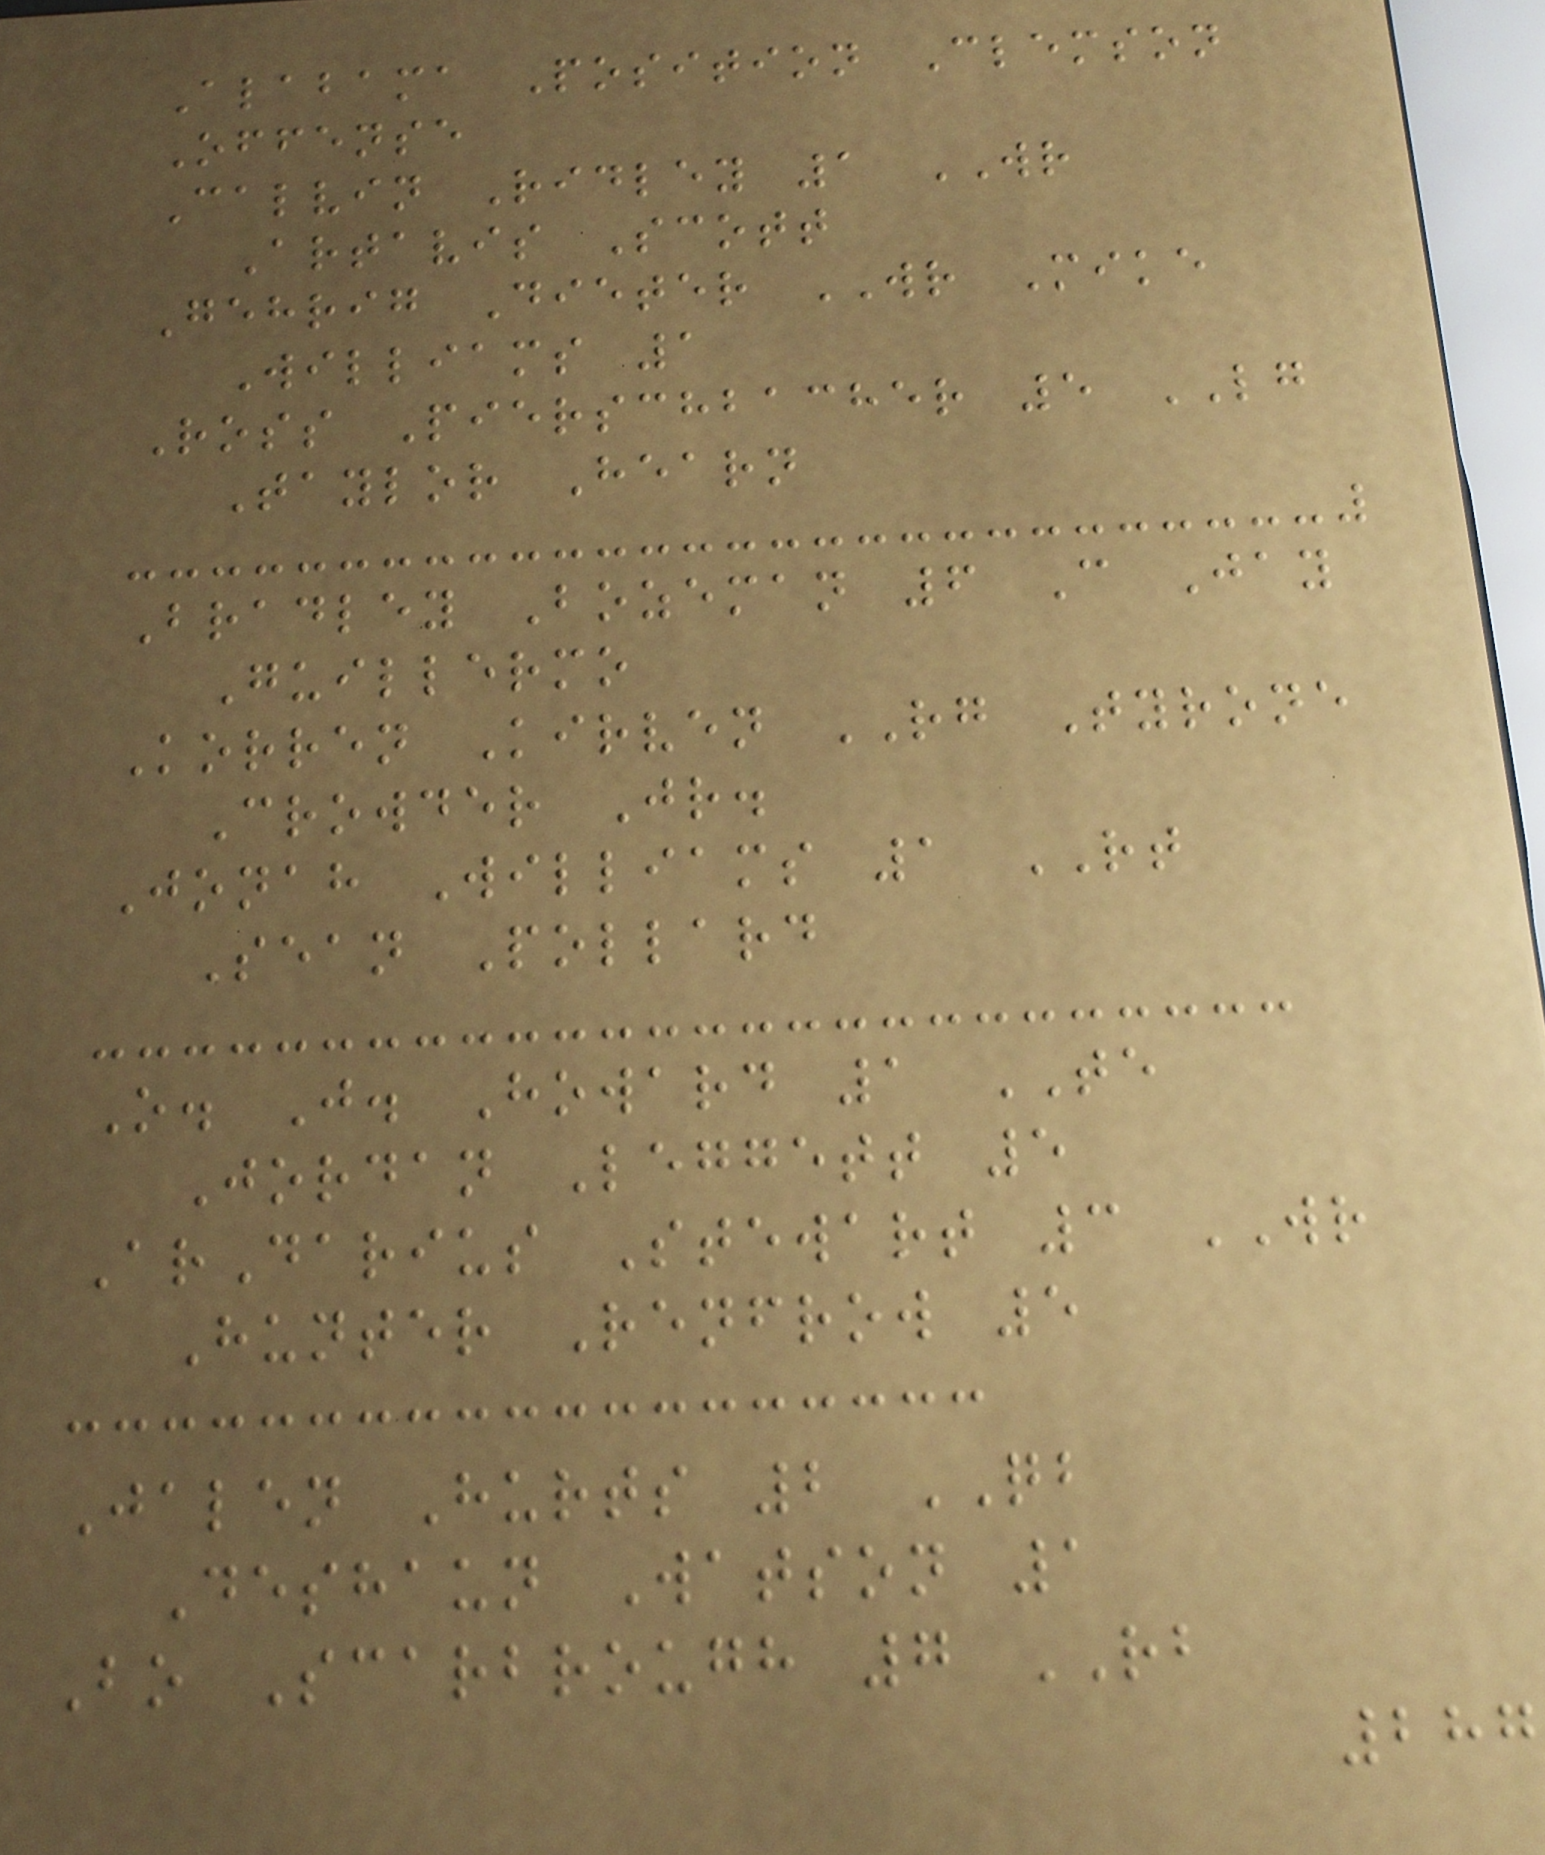Alabama Position Clemson
Offense
Calvin Ridley 1 WR
Artavis Scott
Gehrig Dieter WR Mike
Williams 1
Ross Pierschbacher 5 LG
Taylor Hearn
Bradley Bozeman 6 C Jay
Guillermo
Korren Kirven RG Tyrone
Crowder Jr.
Jonah Williams 1 RT
Sean Pollard
O. J. Howard 1 TE
Jordan Leggett 5
ArDarius Stewart 3 WR
Hunter Renfrow 5
Jalen Hurts 2 QB
Deshaun Watson 1
Bo Scarbrough 7 RB
287
